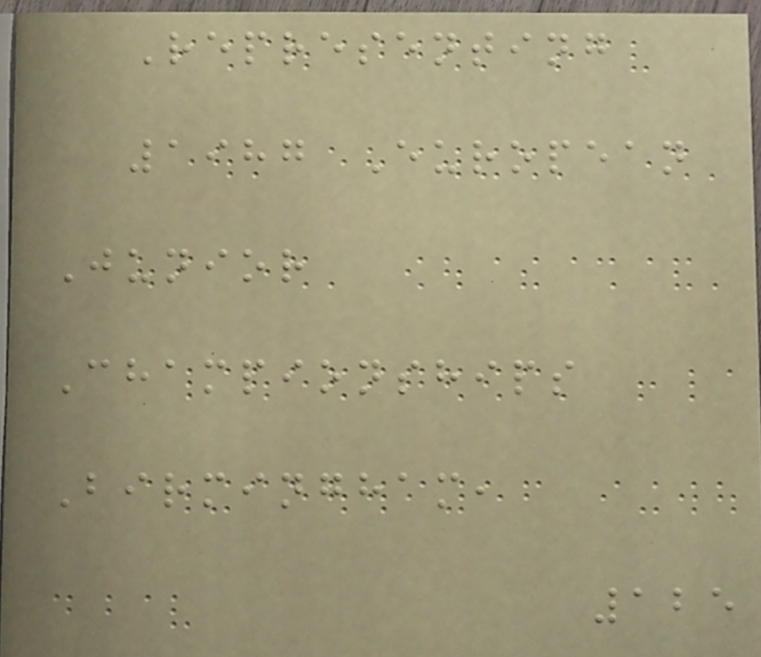Representing
1987 European
Junior
Championships
Birmingham,
125
